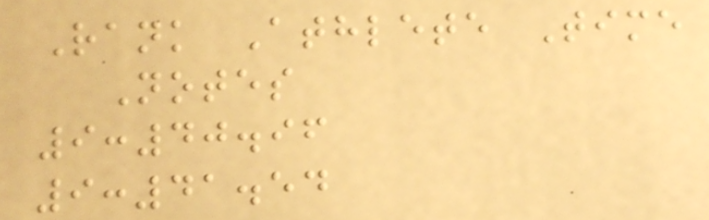Rank Athlete Time
Notes
9:40.96
9:41.54
